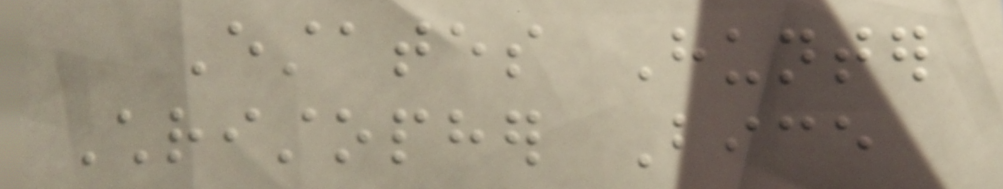Estates Hunter
Christopher Bice
